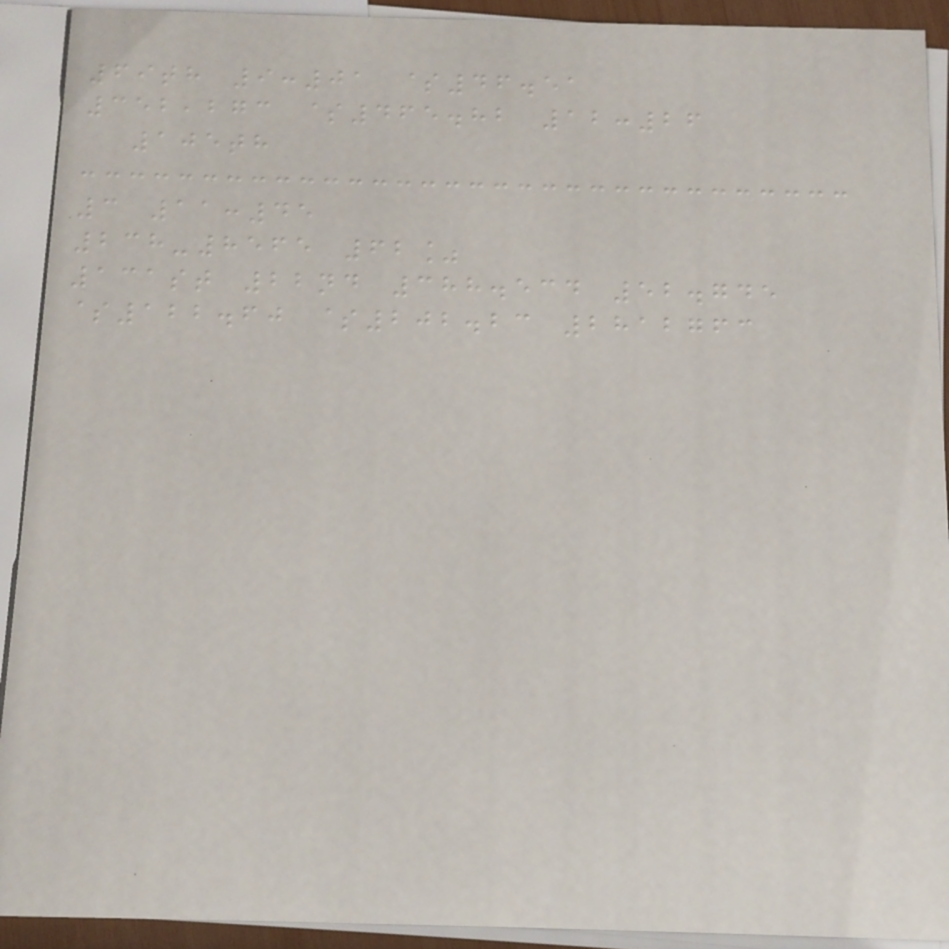69th 9:01 $46.51
352,273 $465.82 12:26
105th
3 11:45
238-8565 62%
131st 22nd 388.534 52.745
$122.60 $202.23 2812763
